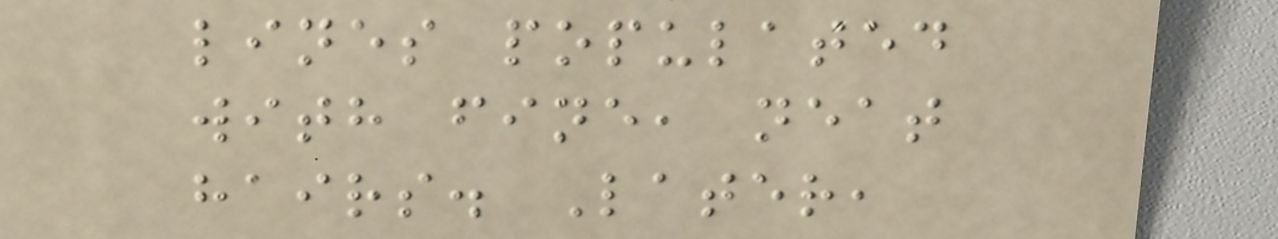lines populated
with fine, neat
hairs. Later,
